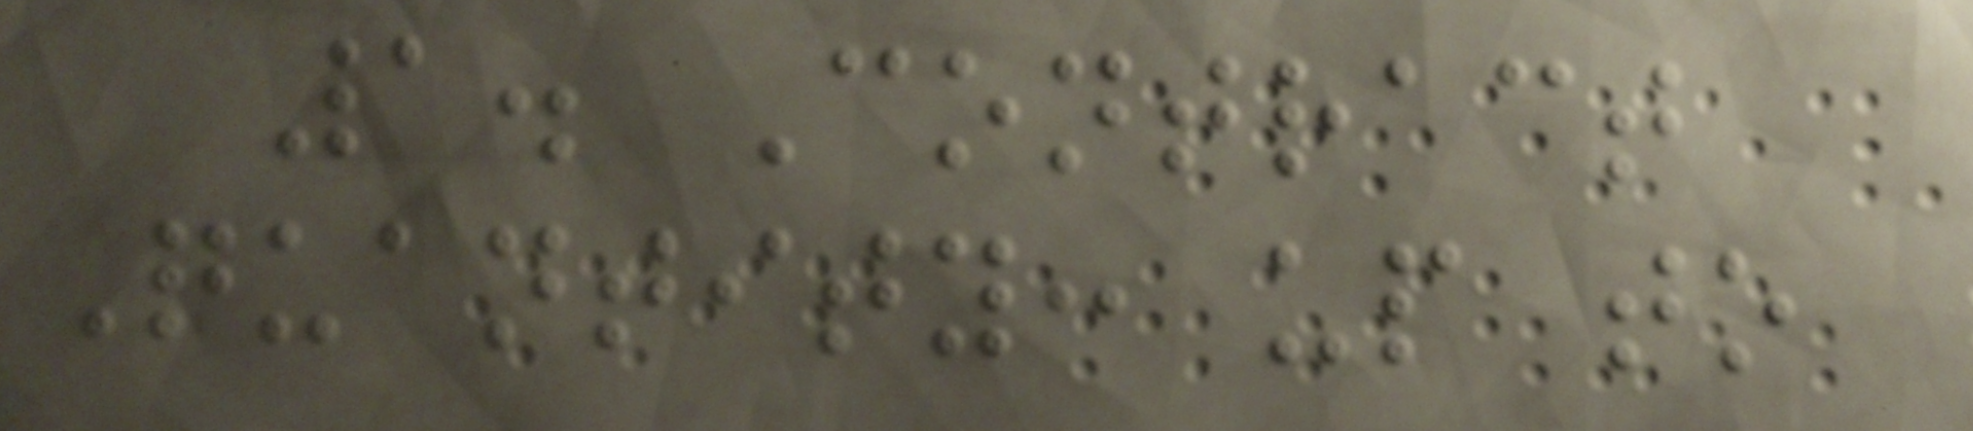1. Contract
Quantity: up to
